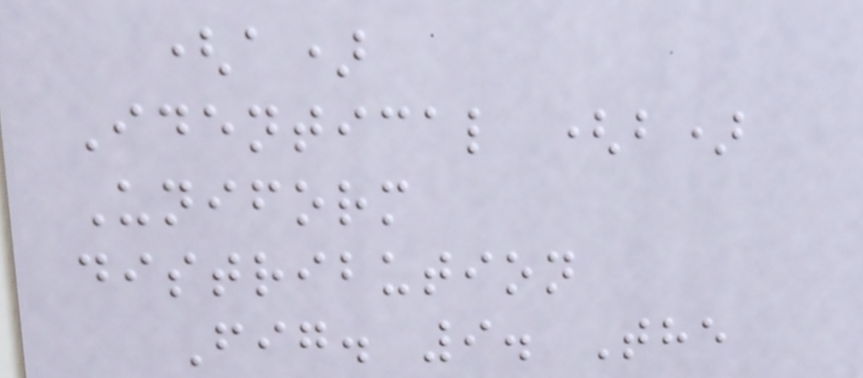(a)
Identical (b)
Uniform
distribution
Fig. 9. The
